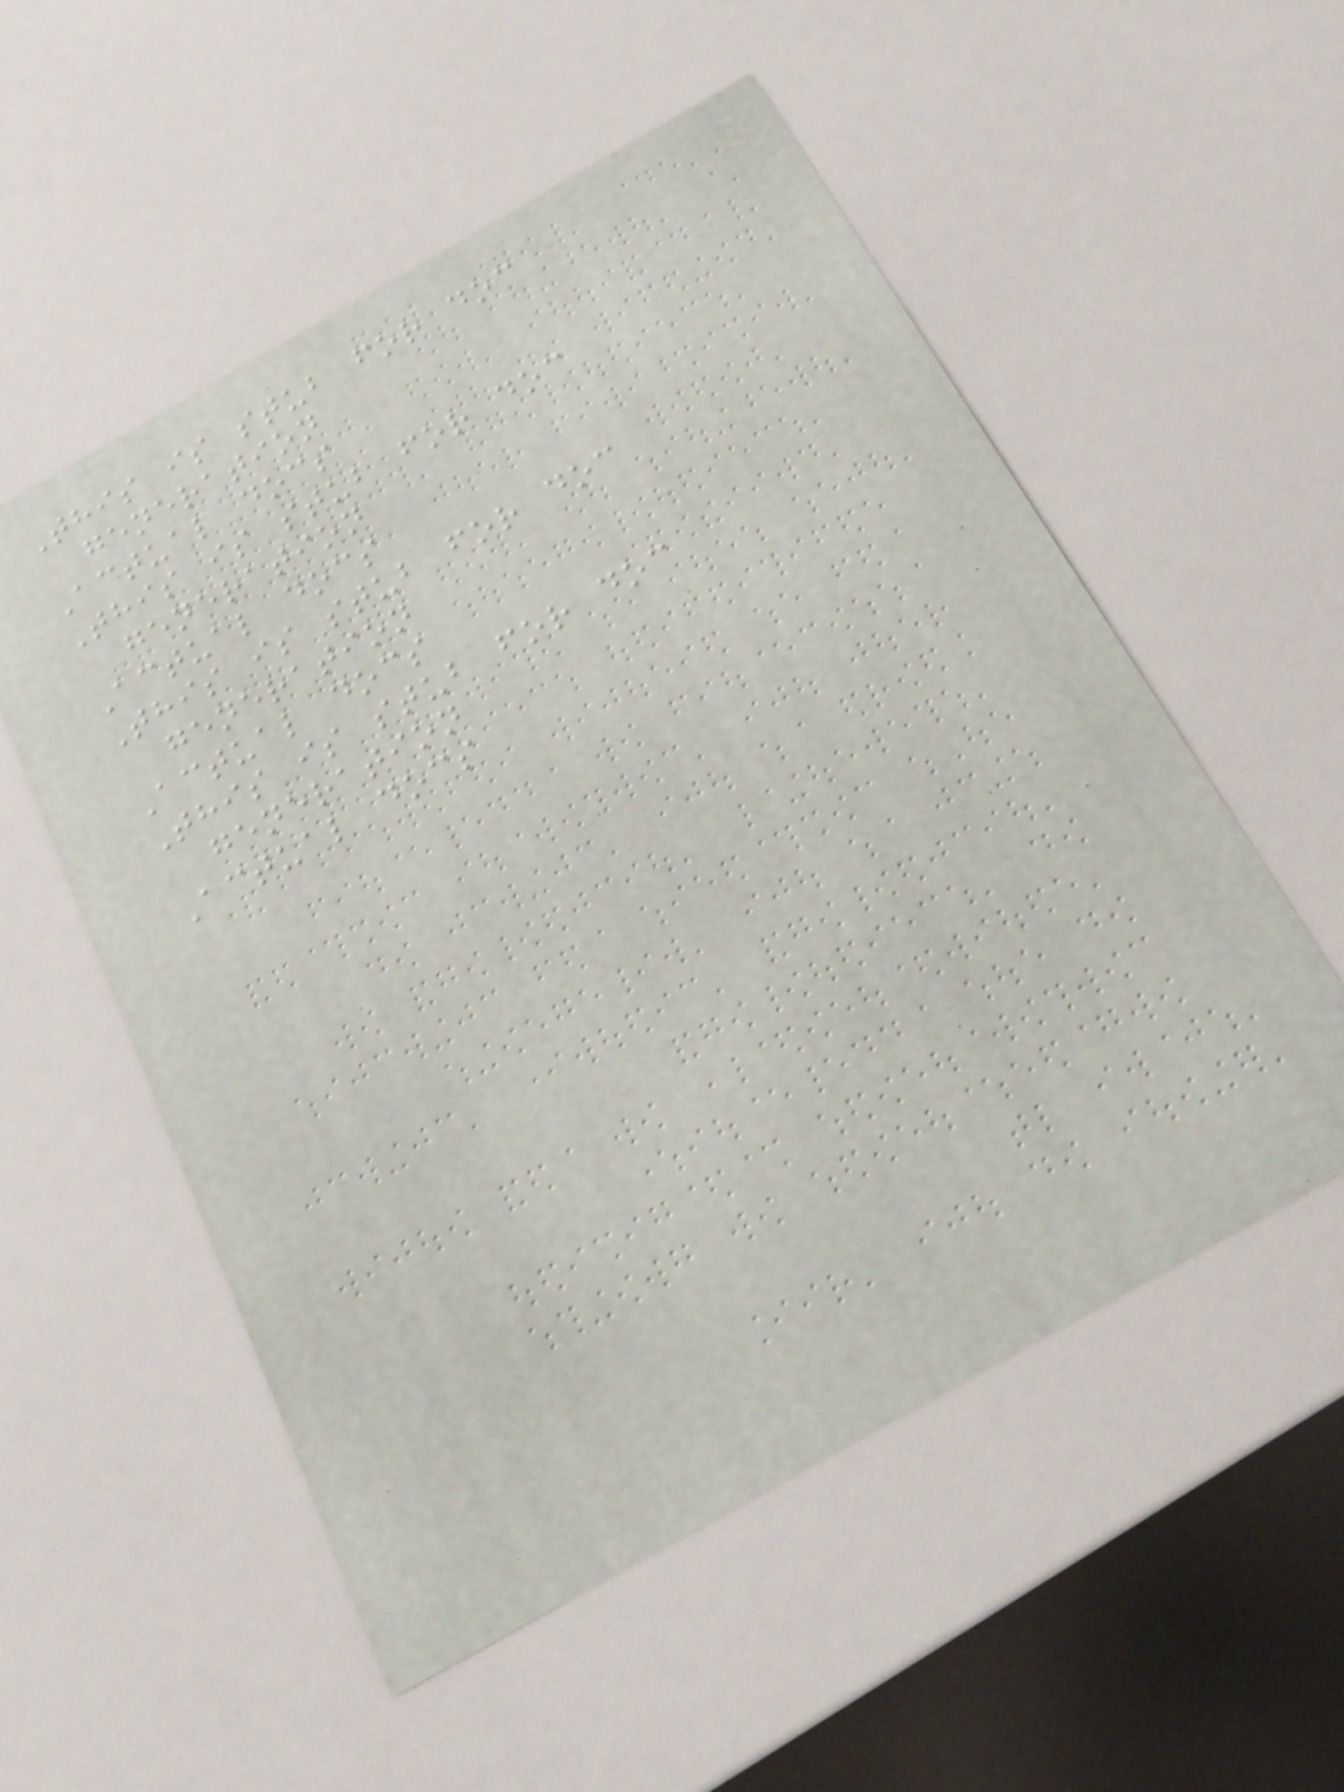This is stub for doc
generation
Actual docs
This is stub for doc
generation
Actual docs
This is stub for doc
generation
Actual docs
This is stub for doc
generation
Actual docs
